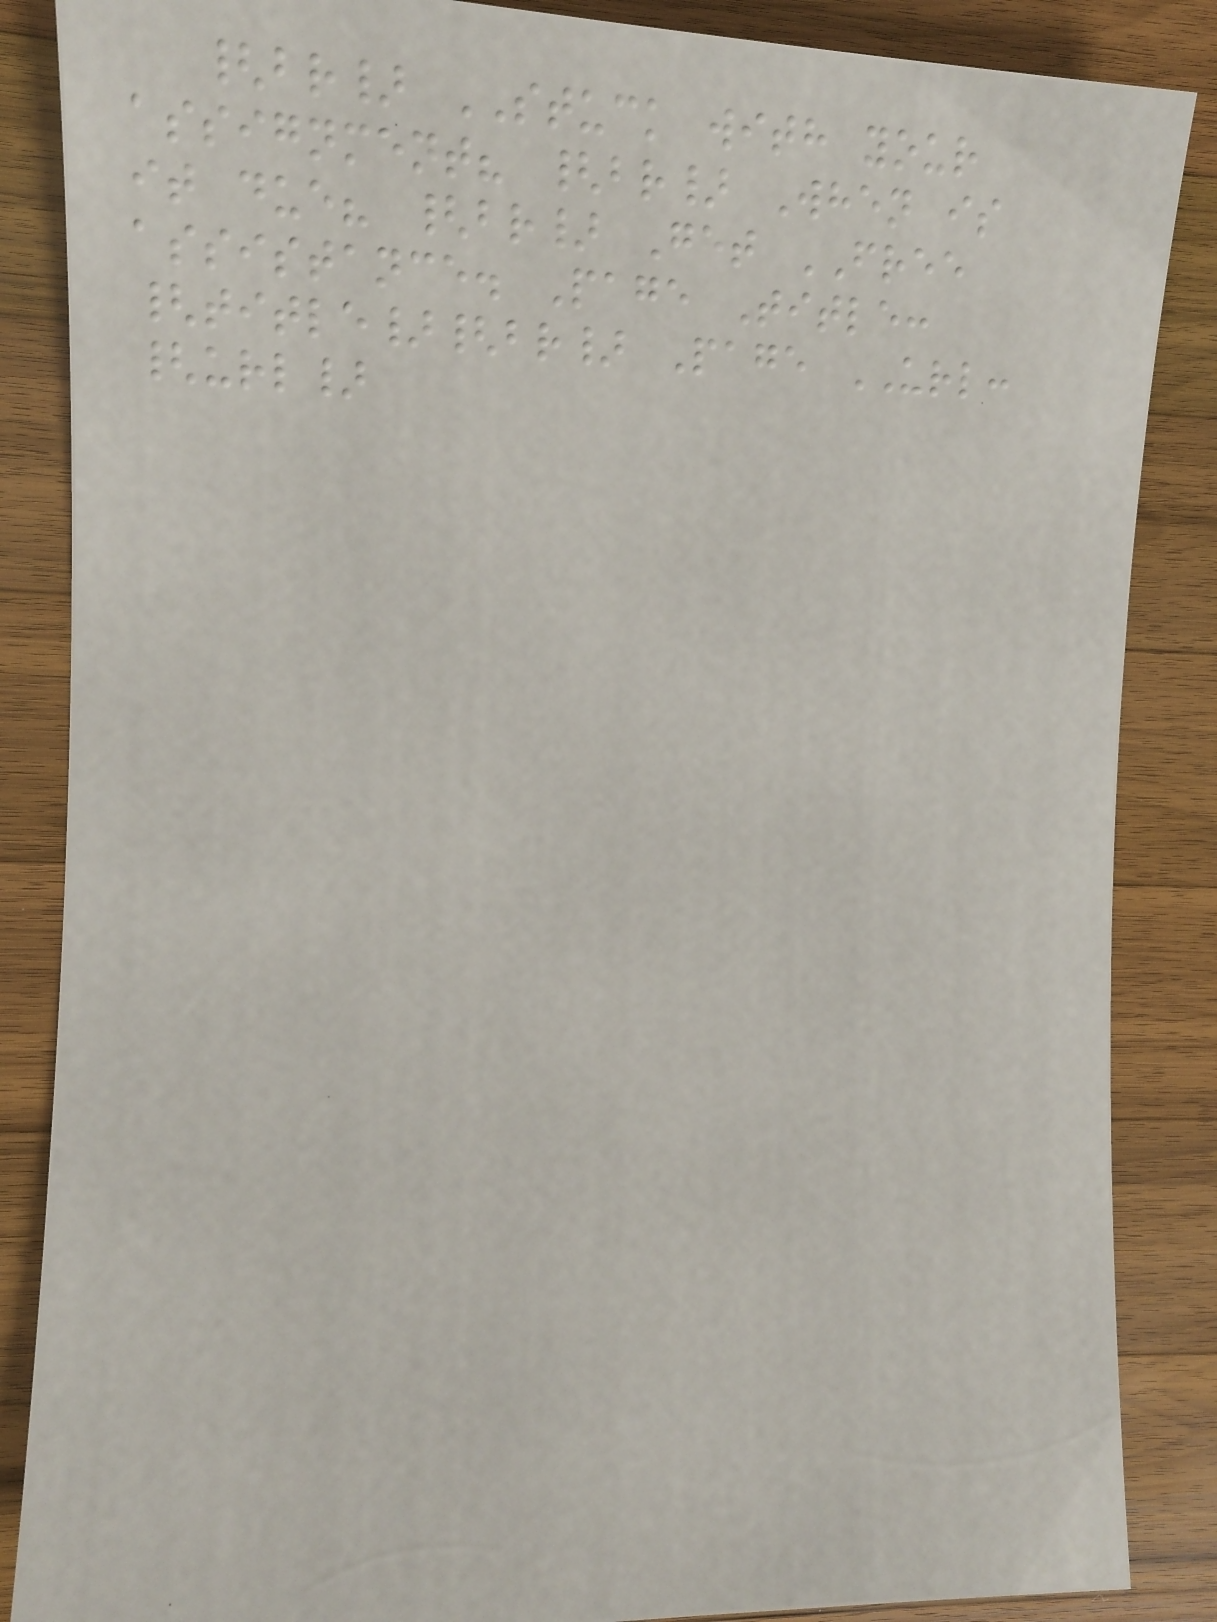{br} STUCK with your
assignment? {br} When is
it due? {br} Get FREE
assistance. Page Title:
{title}{br} Page URL:
{url}
